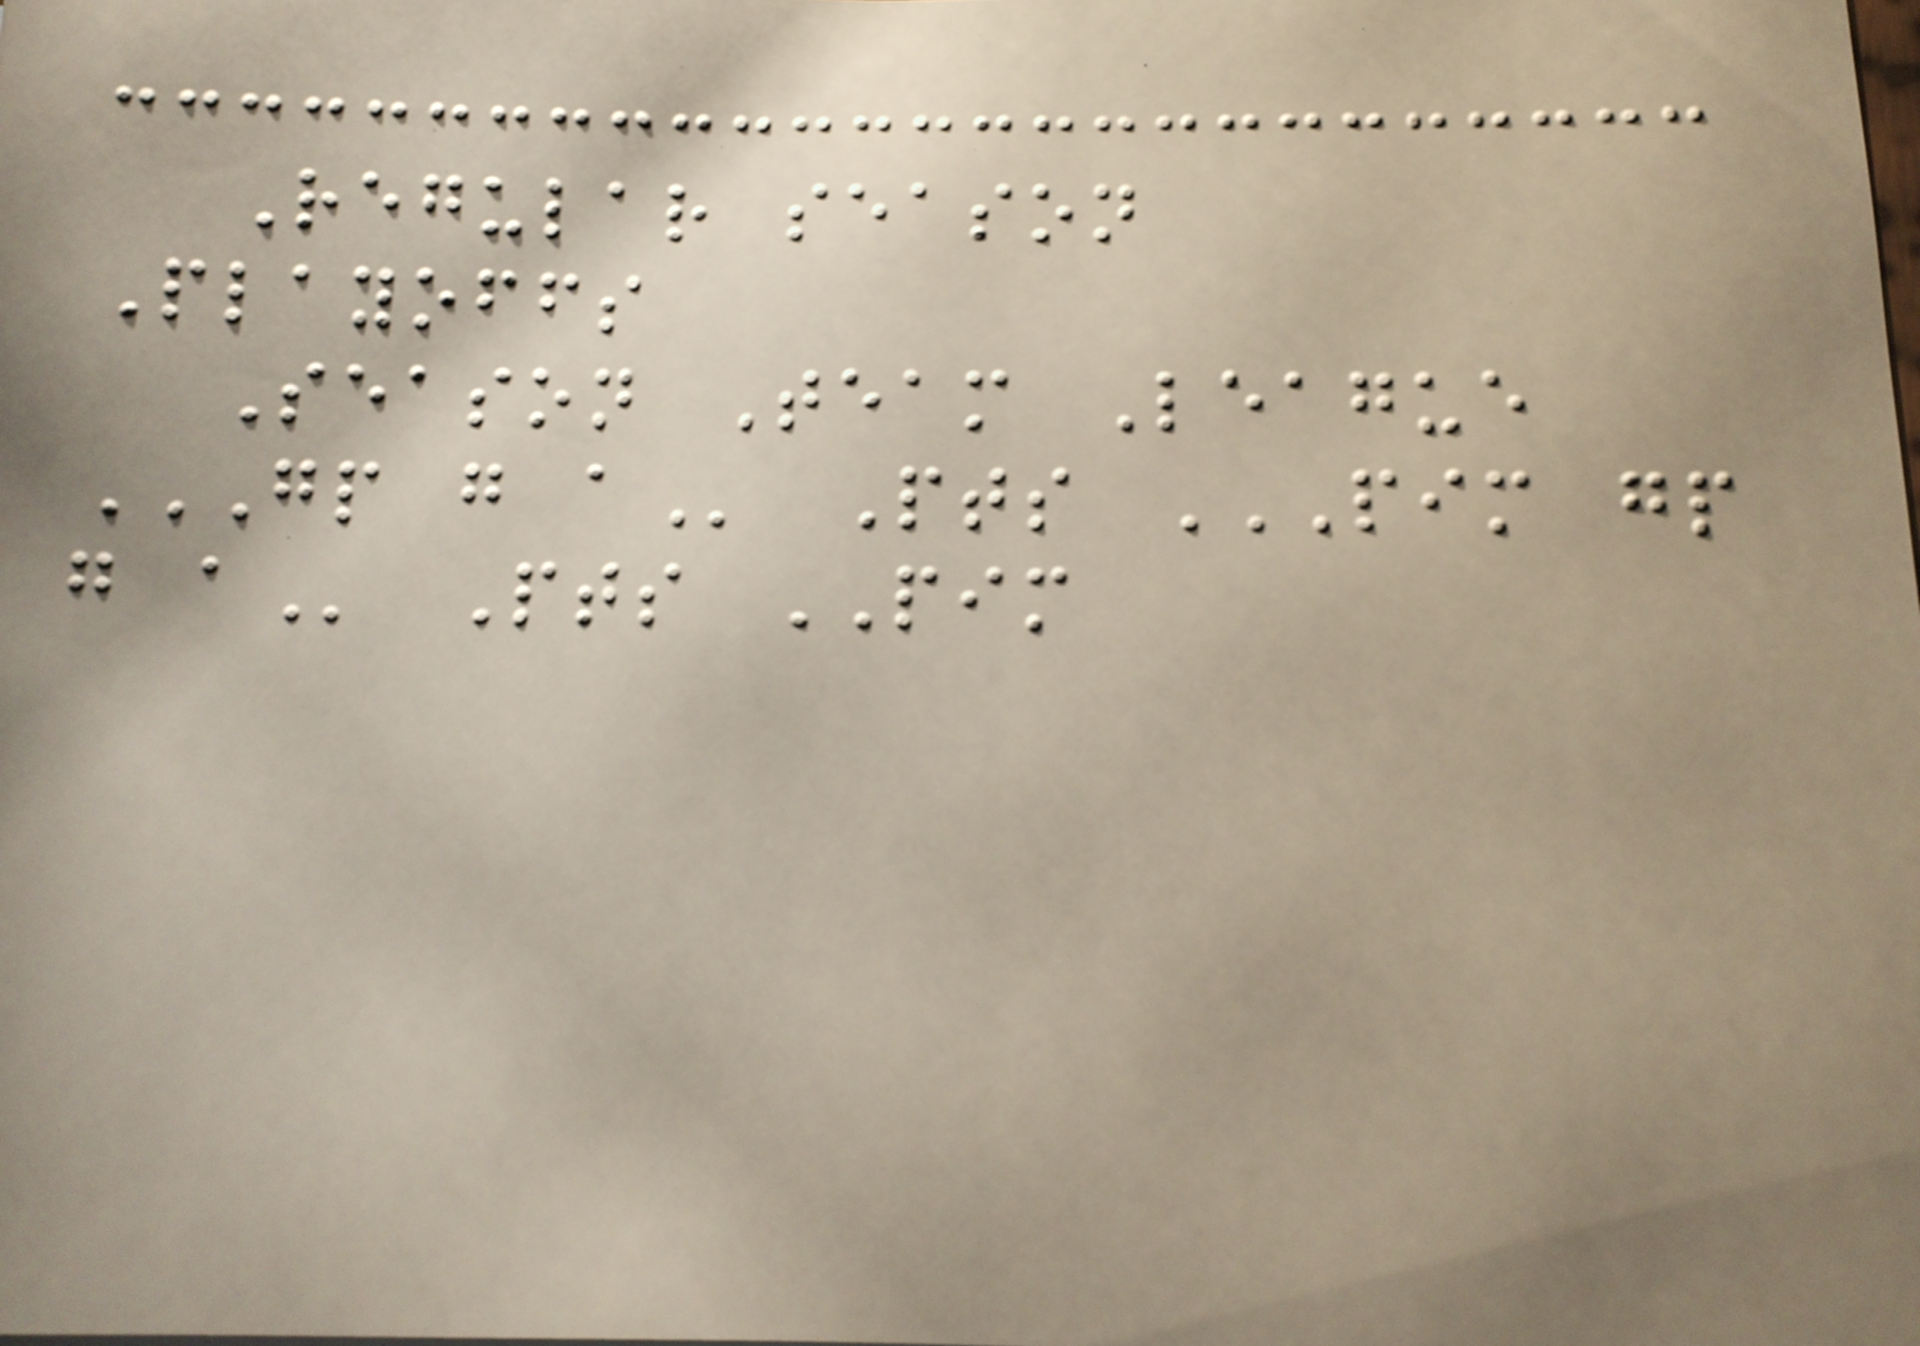Regular season
Playoffs
Season Team League
GP G A Pts PIM GP
G A Pts PIM
